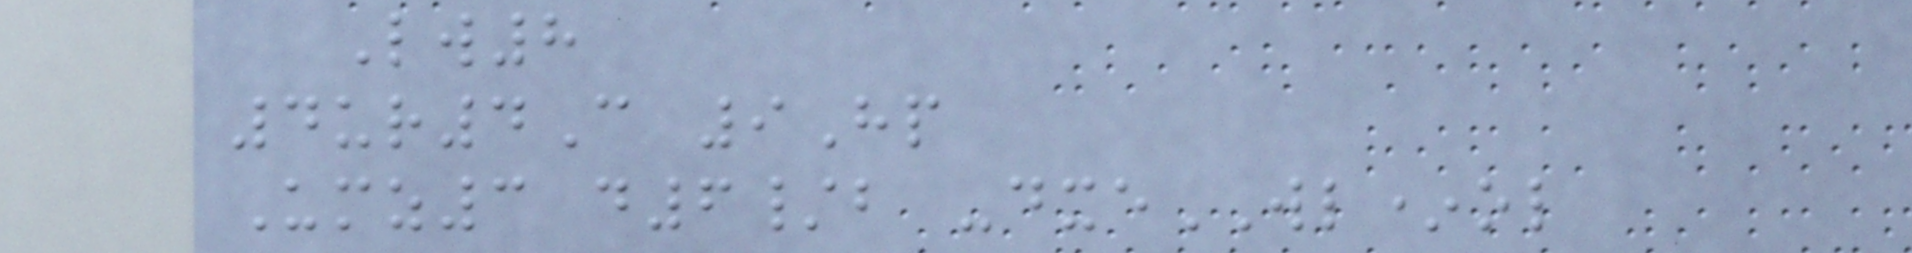Lw8
4ur4C 9Hp
Umz3 d6/b -dxeWL*ol
